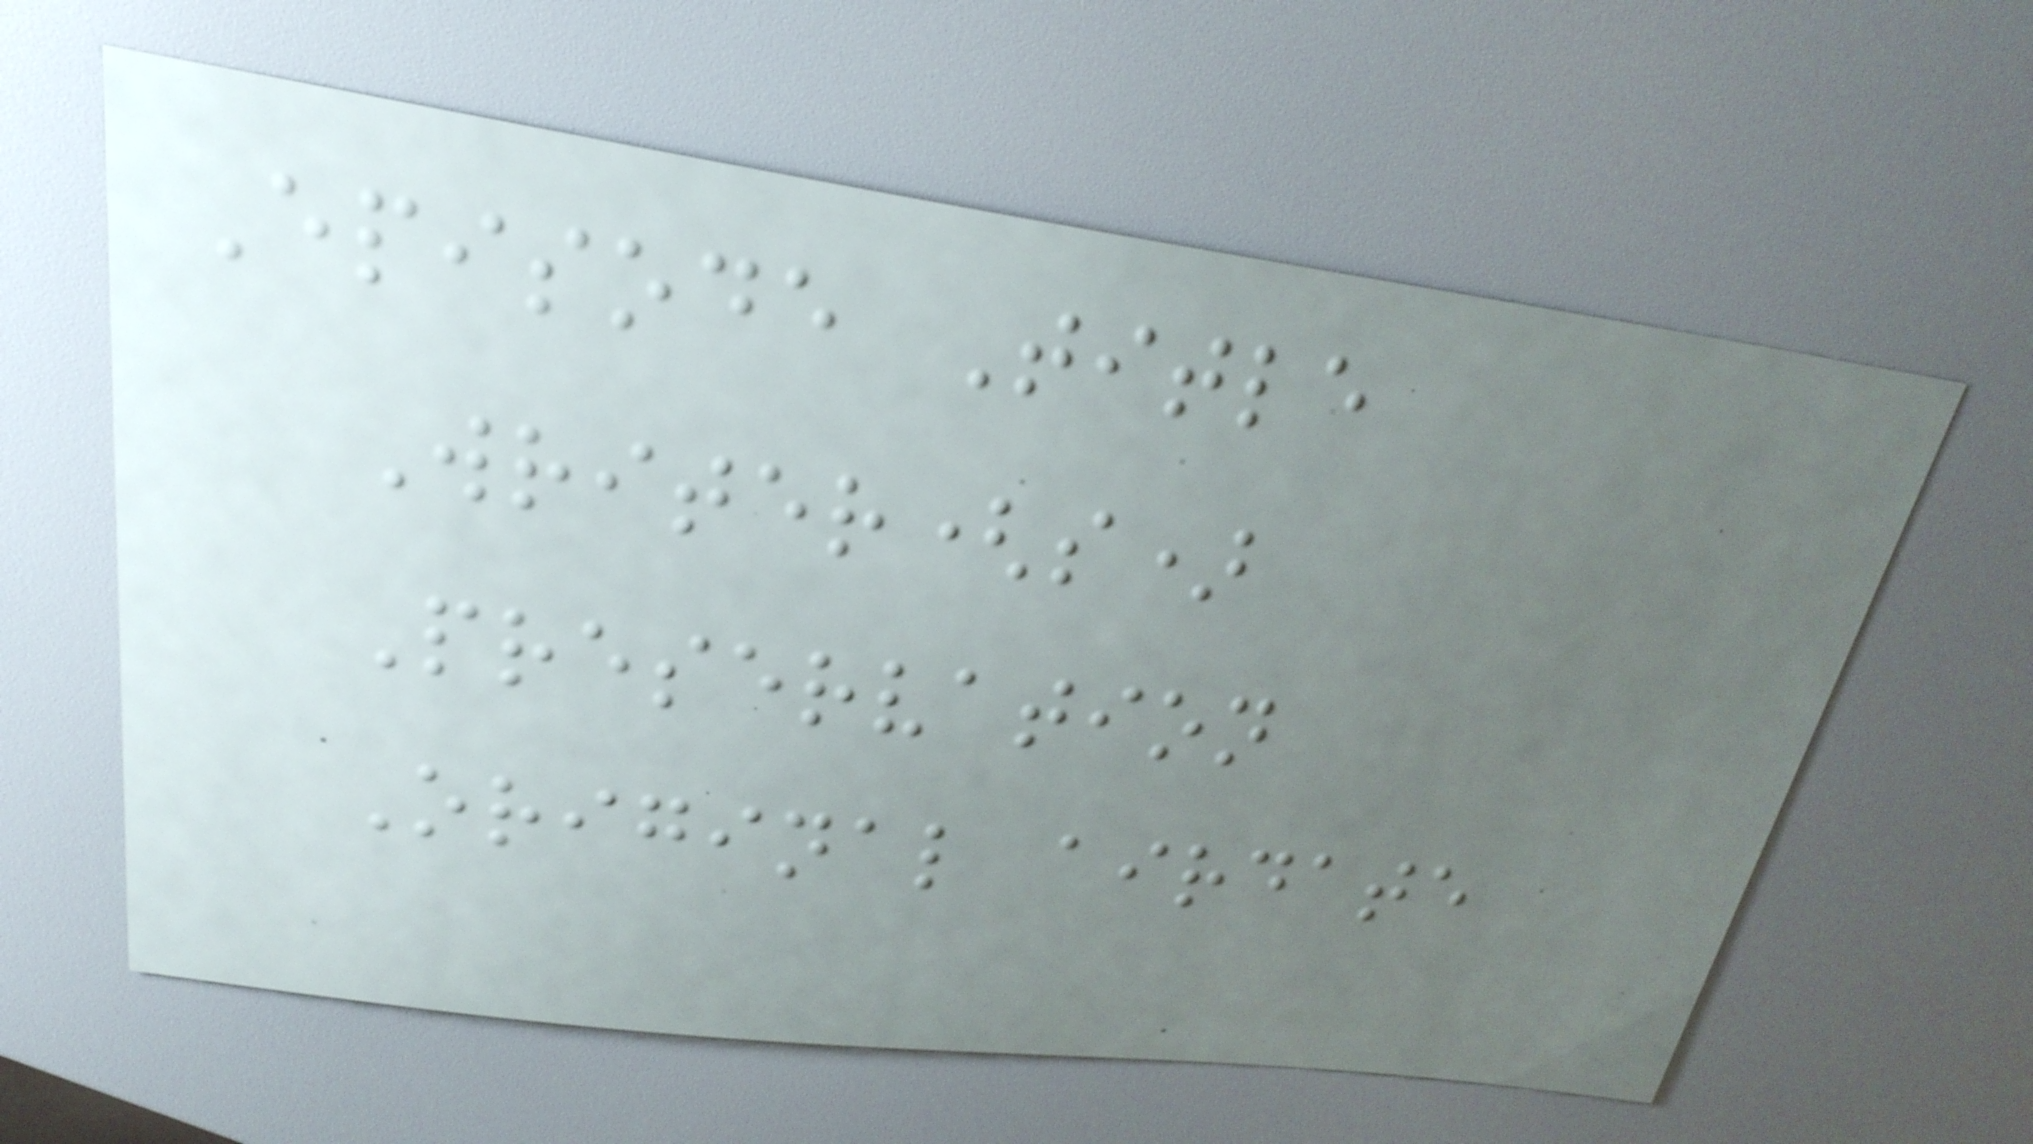Episode Title
Writer(s)
Preservation
Original airdate
